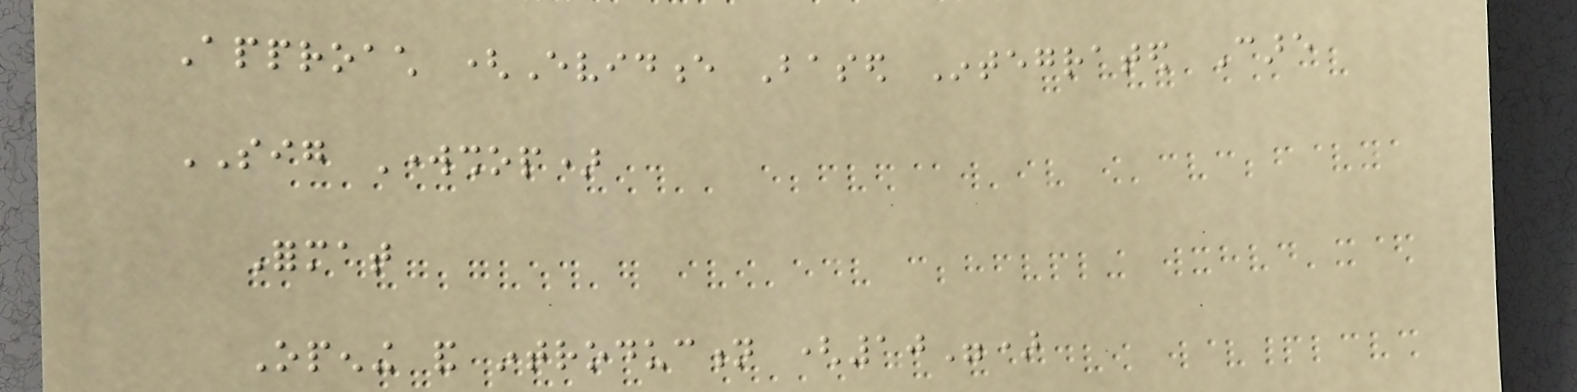Approach (Evidence Based Integrated Care
SIG Workshop)
Format
Opening and introduction (10")
